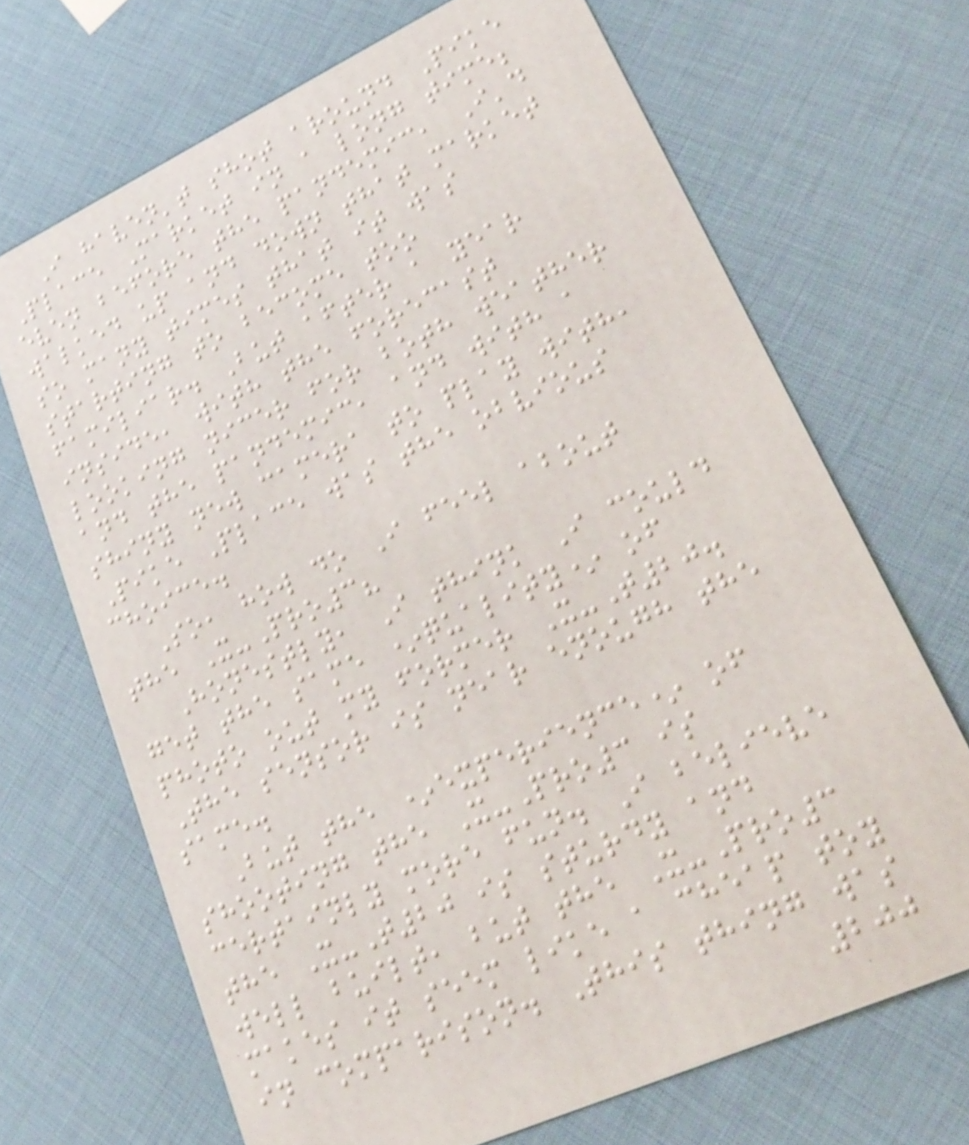I haven't shot around Pike
Place Market in a long time;
even before the pandemic, I'd
walked up and down that market
so many times that it was
starting to become too
familiar. But after a year
inside, with the forecast
looking nicer for both weather
and the pandemic, and with a
shiny new camera to play with,
Pike Place was the obvious
choice.
So, how do I feel about
the X-Pro3?
Honestly, I think I could
get the same *quality* of
photo out my former X-T20.
The sensor is near enough the
same.
But the *experience* of
shooting the X-Pro3 is
certainly more fun. I believe
the X-T20 is sturdy and
well built, but the X-Pro3
makes it seem like a cheap toy
in comparison. This thing was
200
